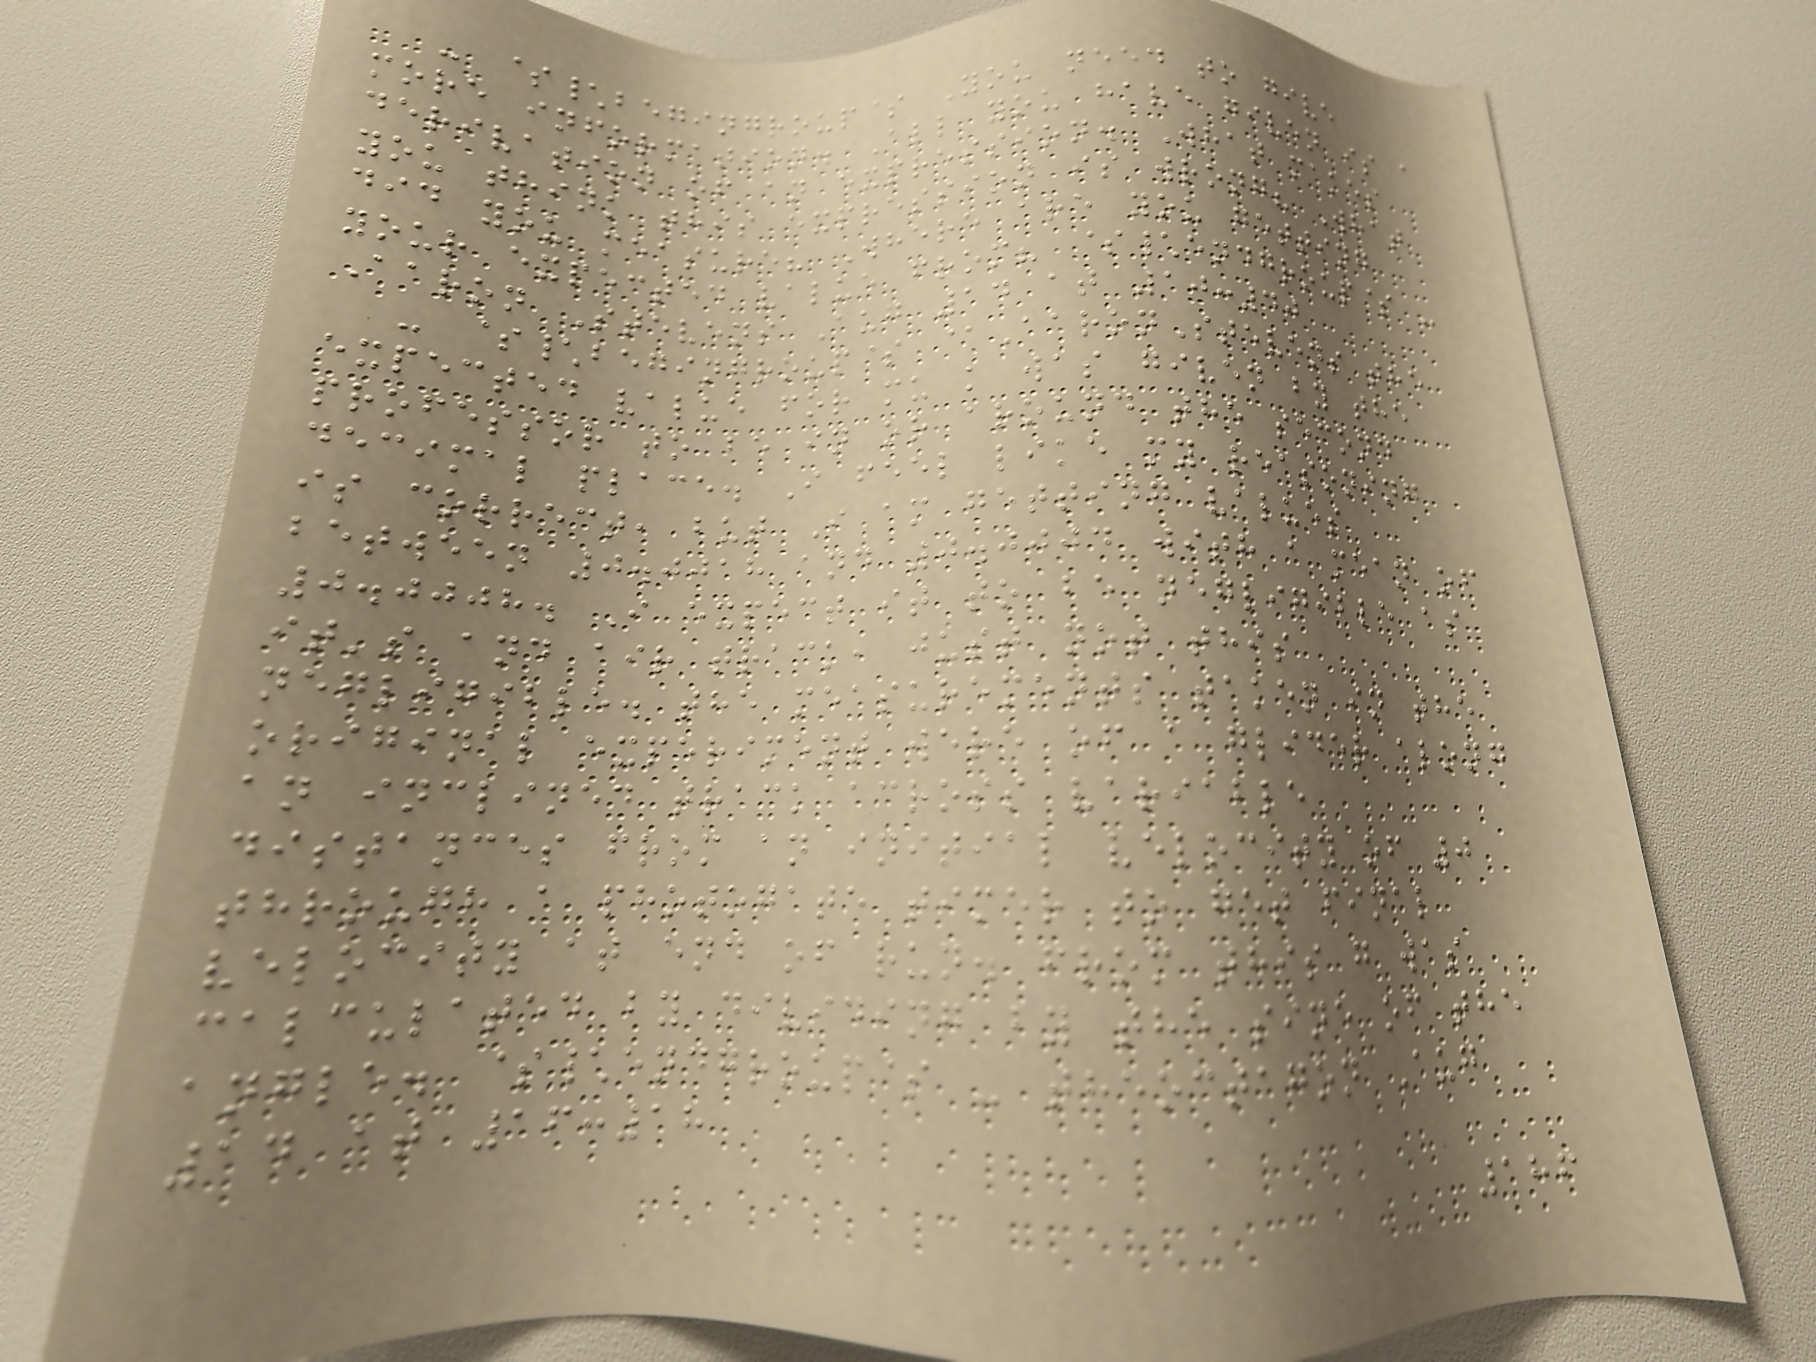- $\begingroup$ You need to give
more information. All you have given is a
derivation of an expression. What makes
you think this expression is wrong? What
did you measure? Where are you getting
your expected value from? $\endgroup$ -
Aaron Stevens Aug 14 at 10:40
- $\begingroup$ @AaronStevens the
expected value for mu k was given by the
professor to be in or around the second
decimal place. I feel like my reasoning
is correct, but I am getting values
between 0.0018 and 0.0004 with a mean of
0.0008. I expect it to be negligible as
it's and air track, just not this
negligible. the measurements taken in the
original experiment were of a glider along
an inclined track across variable
distances from an initial velocity of 0
through a photogate timer to get final
velocity at end of run. from this g was
calculated by dividing by the sine of the
angle. $\endgroup$ - theoctagon Aug
14 at 16:18
186
